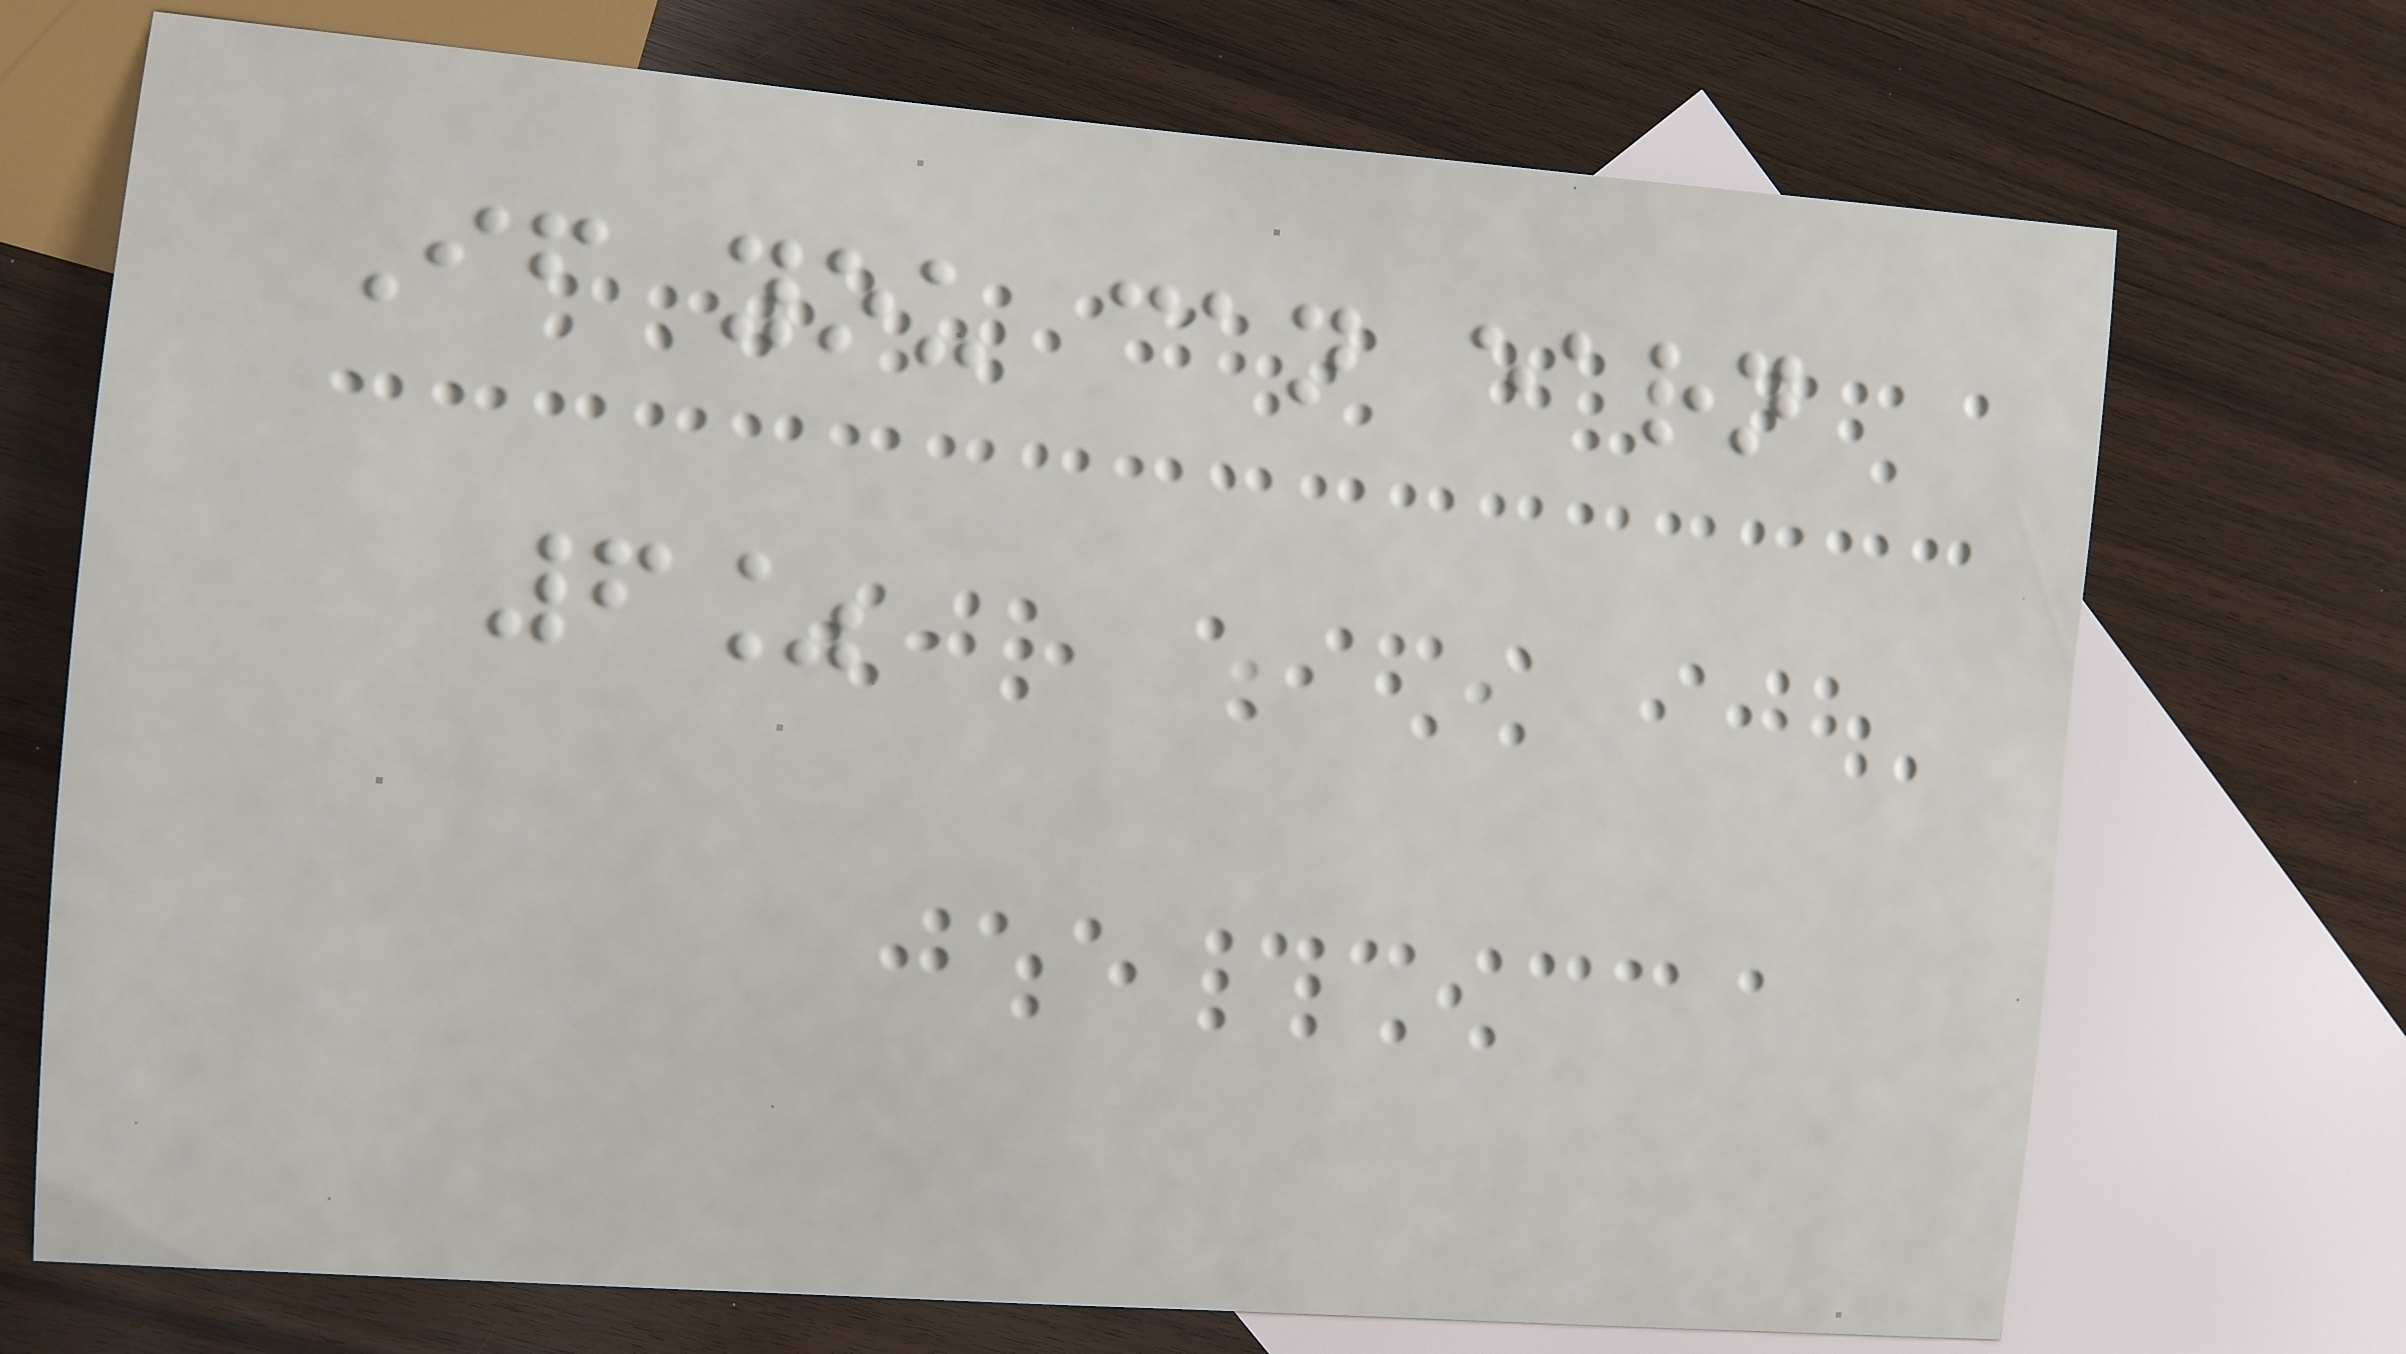If you can earn
6%
